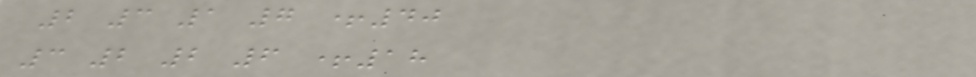2 3 1 7 +40
3 2 2 6 +18
